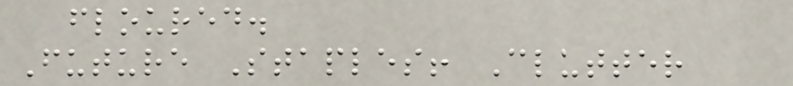floured.
Future Staples! Clutter
